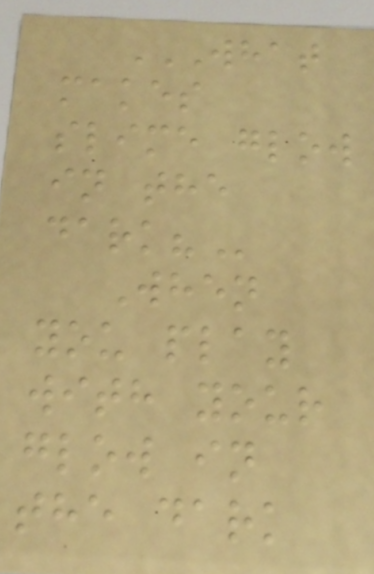WHAT
MAKES
SLIME GLOW
IN THE
DARK?
When
you play
with your
glow in
the dark
